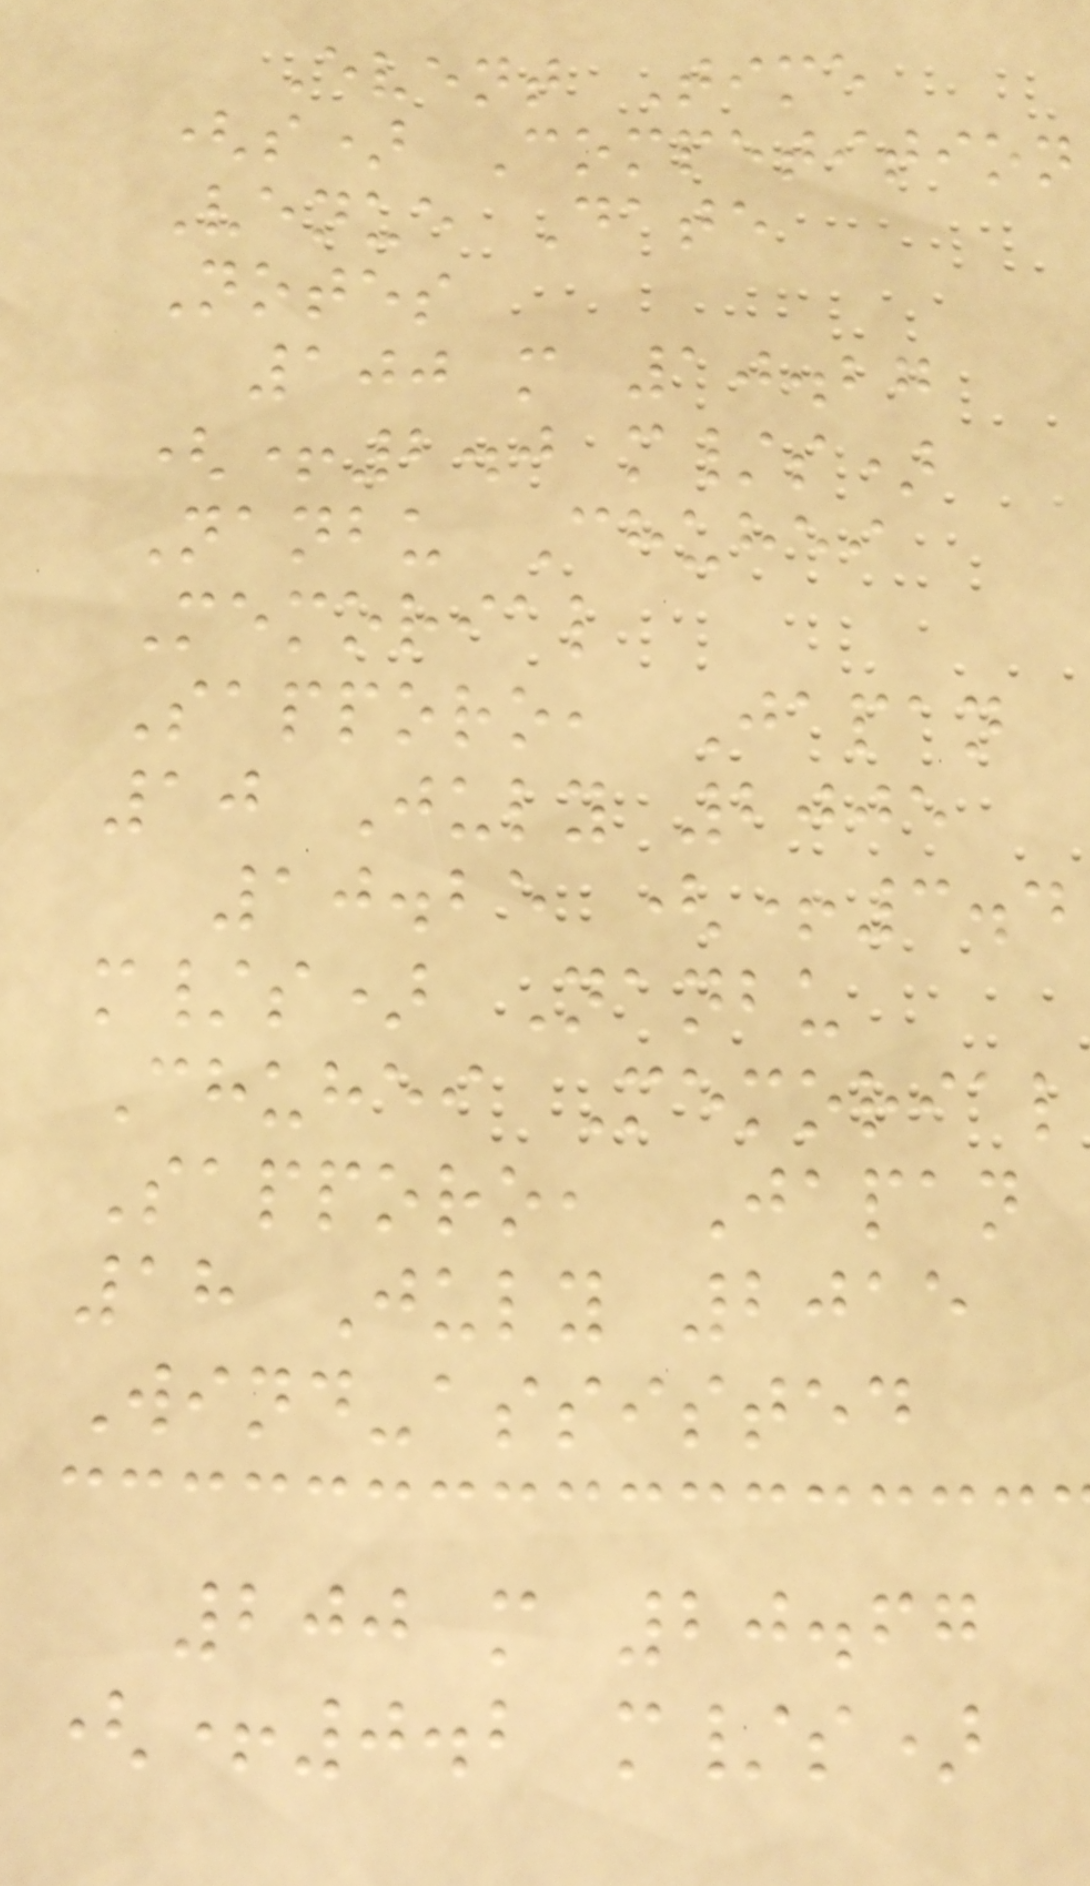Event Time
(s) Competition
Venue Date
Notes
100 m 10.27
(+2.0 m/s)
Nanbu Chuhei
Memorial
Sapporo, Japan
10 July 2005
10.25 (+3.4
m/s) Nanbu
Chuhei Memorial
Sapporo, Japan
18 July 2015
Wind-assisted
200 m 20.67
(+0.2 m/s)
